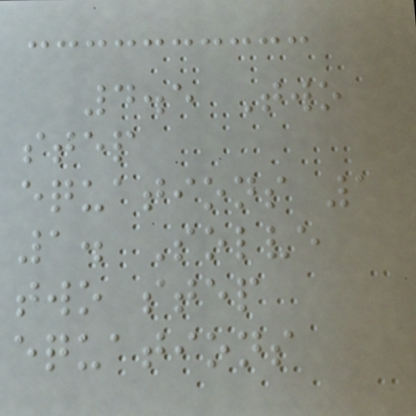4.5 Two
step
equations 1
1. Solve
two step
equations
